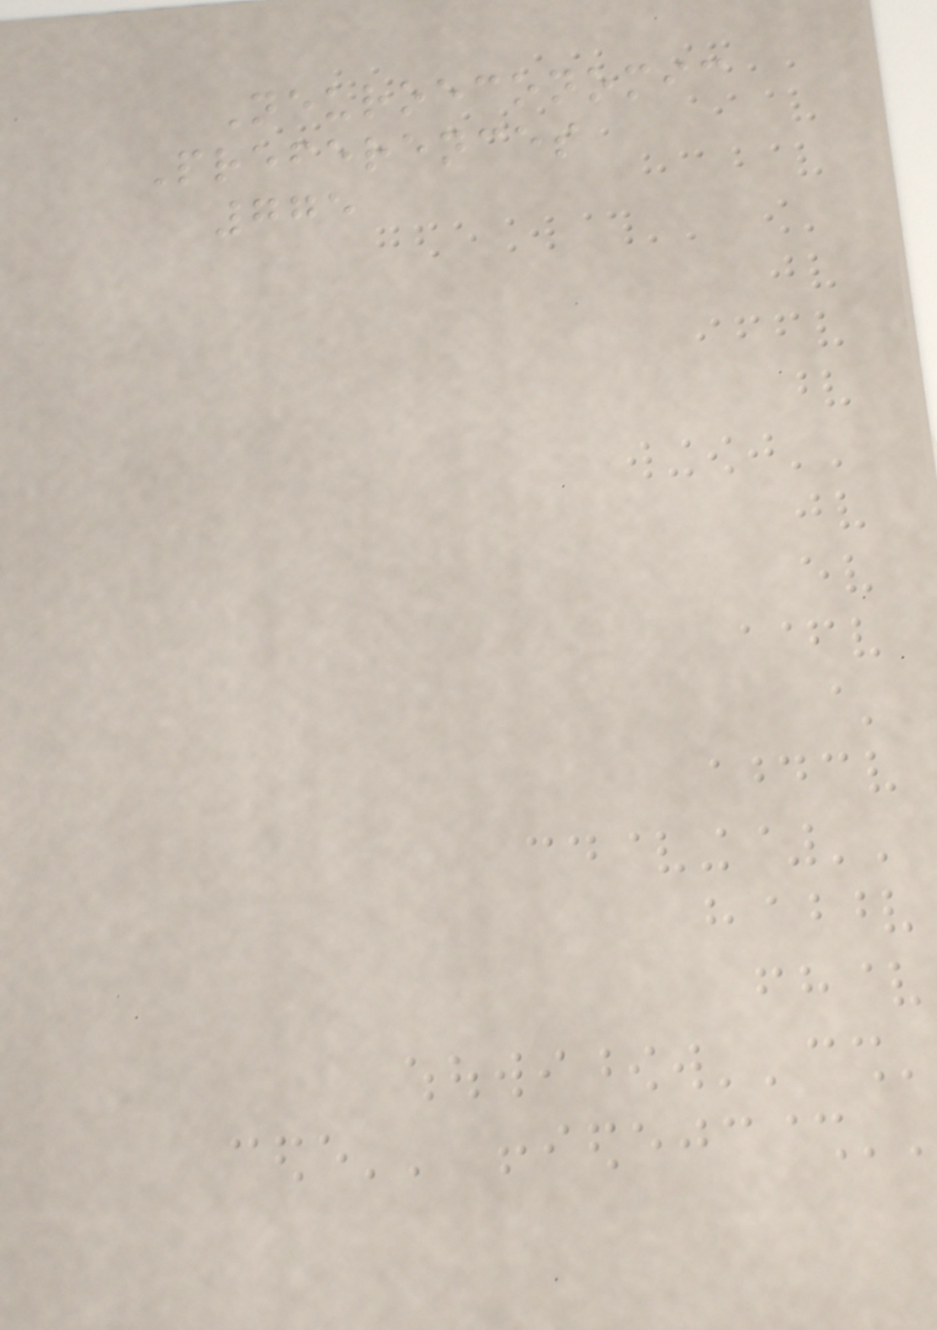Neuroeconomic
Preferences
775
